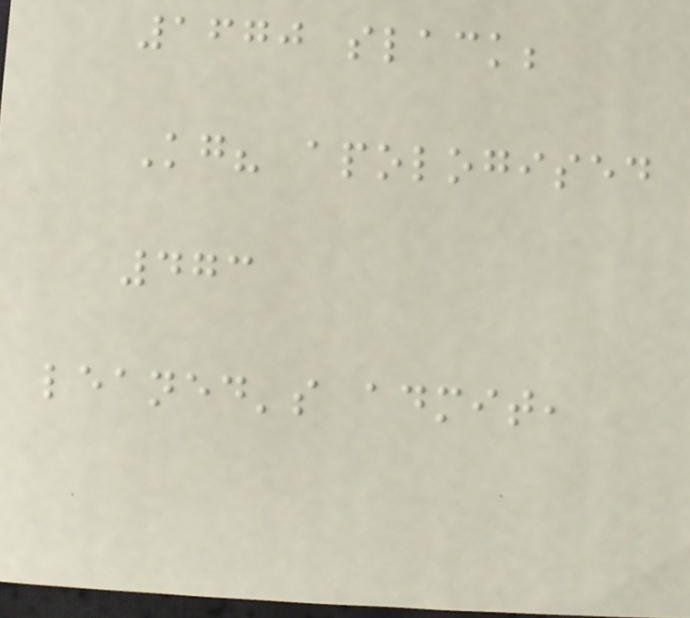1670 slack;
Kg? apologised
473
leaned's admit,
